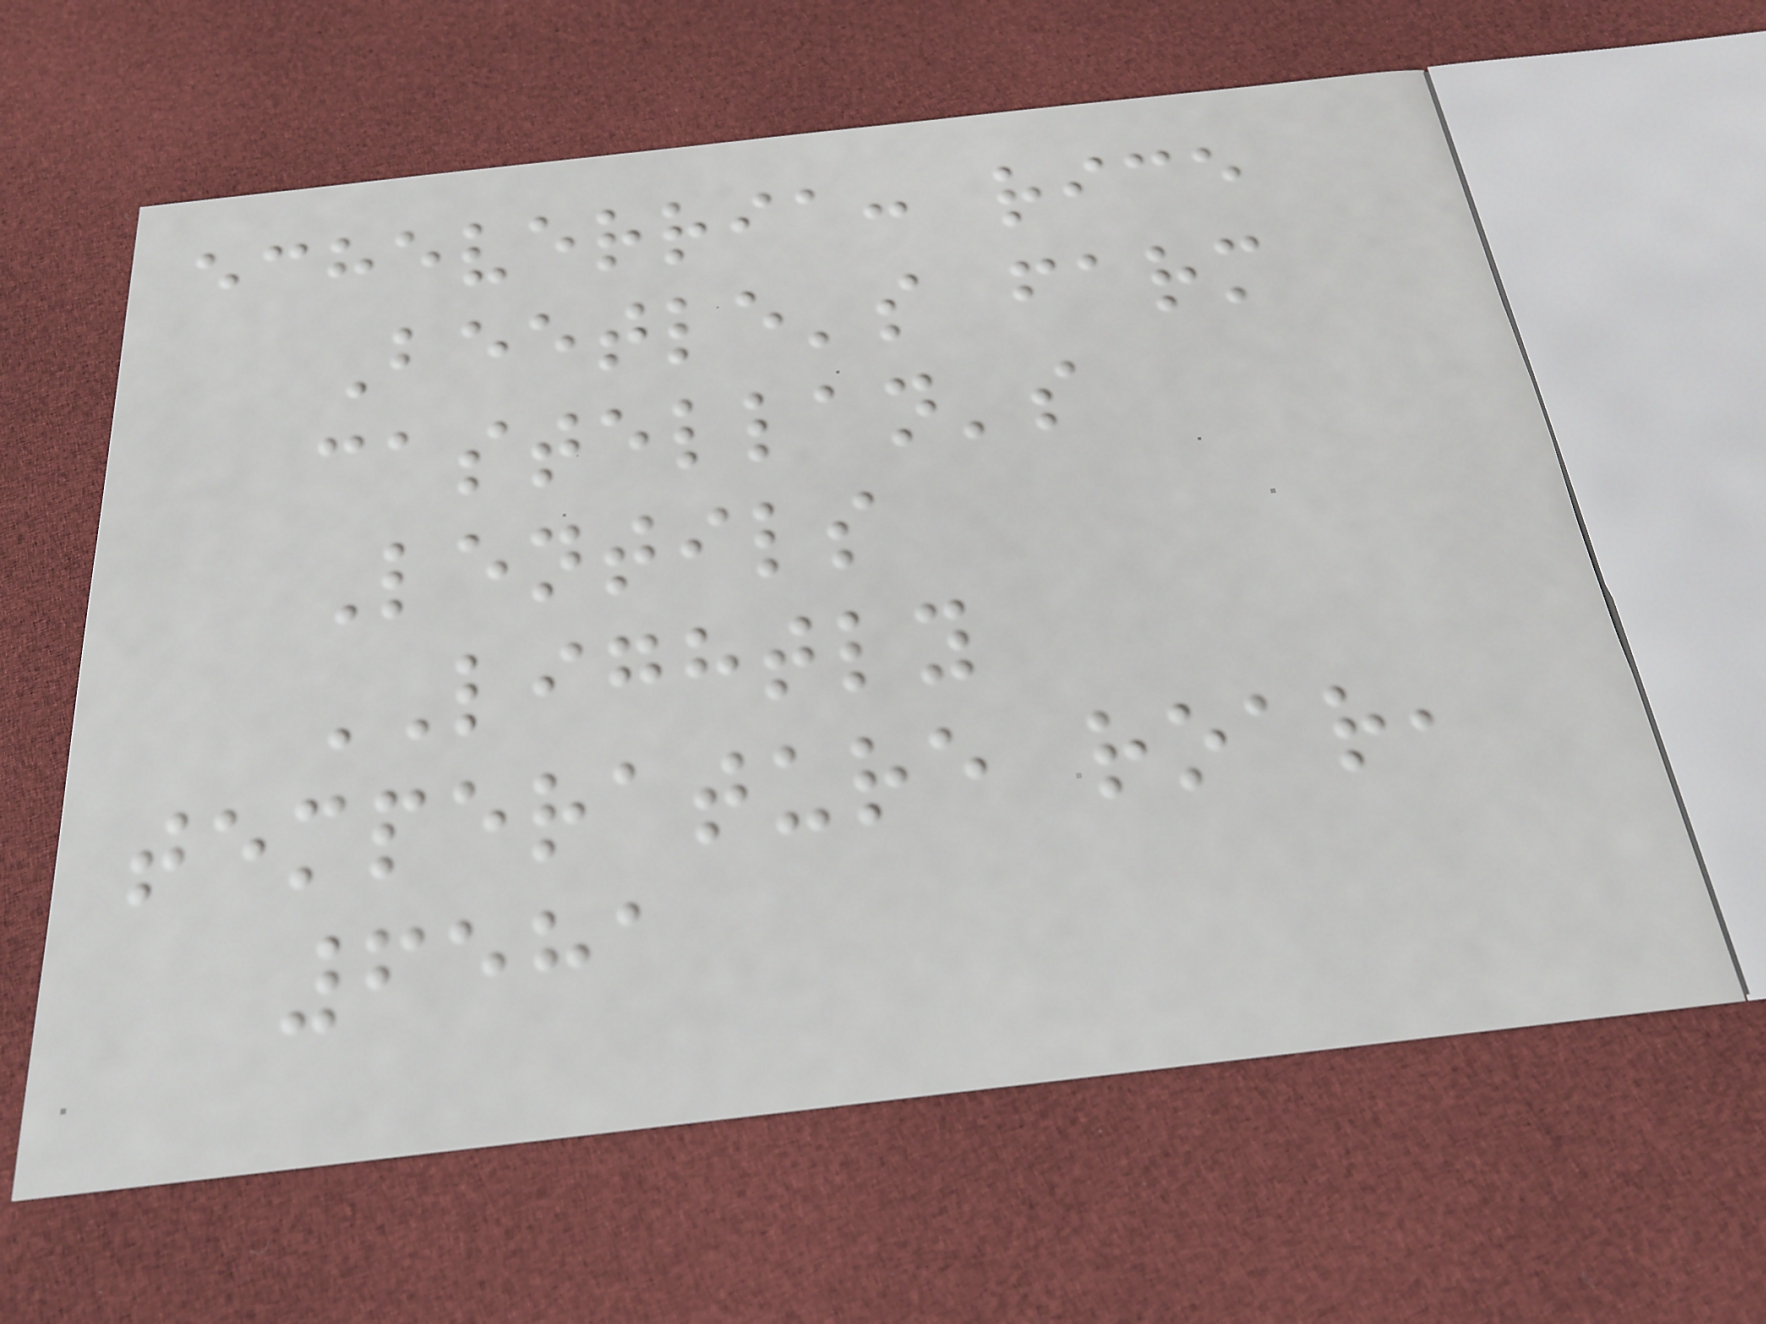echeverria: rice
Beetle's farm
castellan's
Lentils
LIGHTLY
temperature roar,
6581
